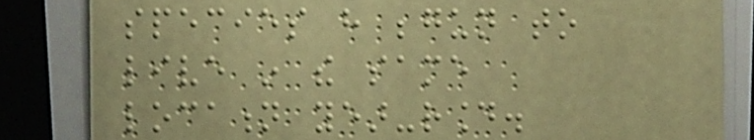species have begun to
live in the same
location year-round.
